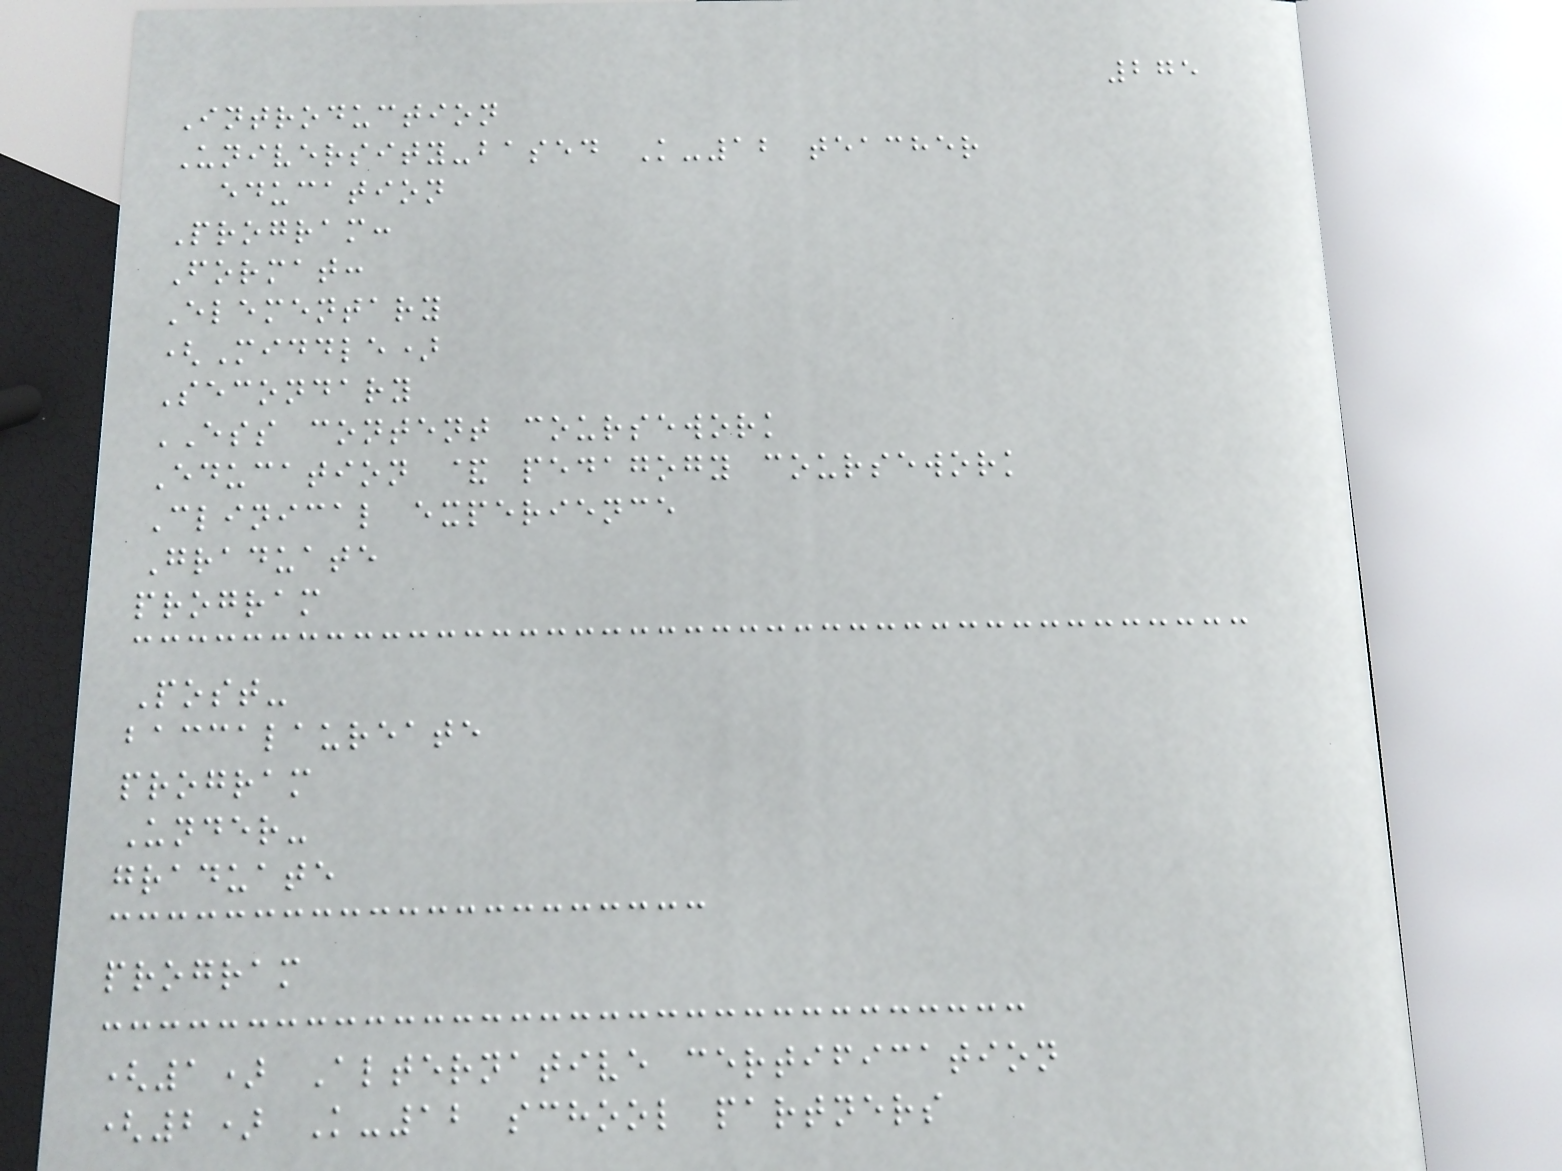275
Introduction
University-based K-12 teacher
education
Program:
Format:
Elementary
(Middle)
Secondary
ESS content coursework
Education & pedagogy coursework
Clinical experience
Graduate
program
Post-
baccalaureate
program
Under-
graduate
program
(1) Alternative certification
(2) K-12 school partners
